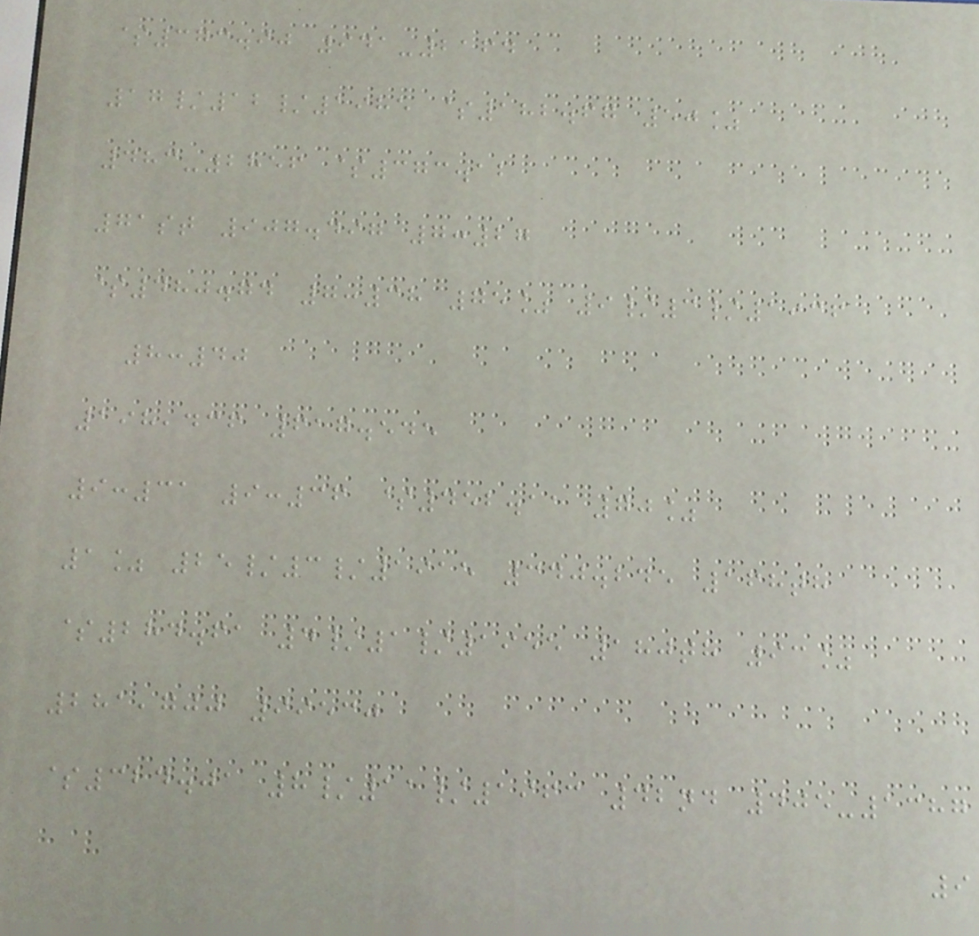$373.90 941-2164
17/12/1985 $182.67 50%
483-2856 $373.12
71st 907.497 7:27
$480.74 7:38 75% 9/3/1936
8:40
198,436 617.545
9:31 9:36 $452.11 70%
1% 25/3/1915 340.245 168th
$284.61 4/1/1955 180th 93%
281,700 99530
$324.01 8/11/1963 42nd 405-1387
9
